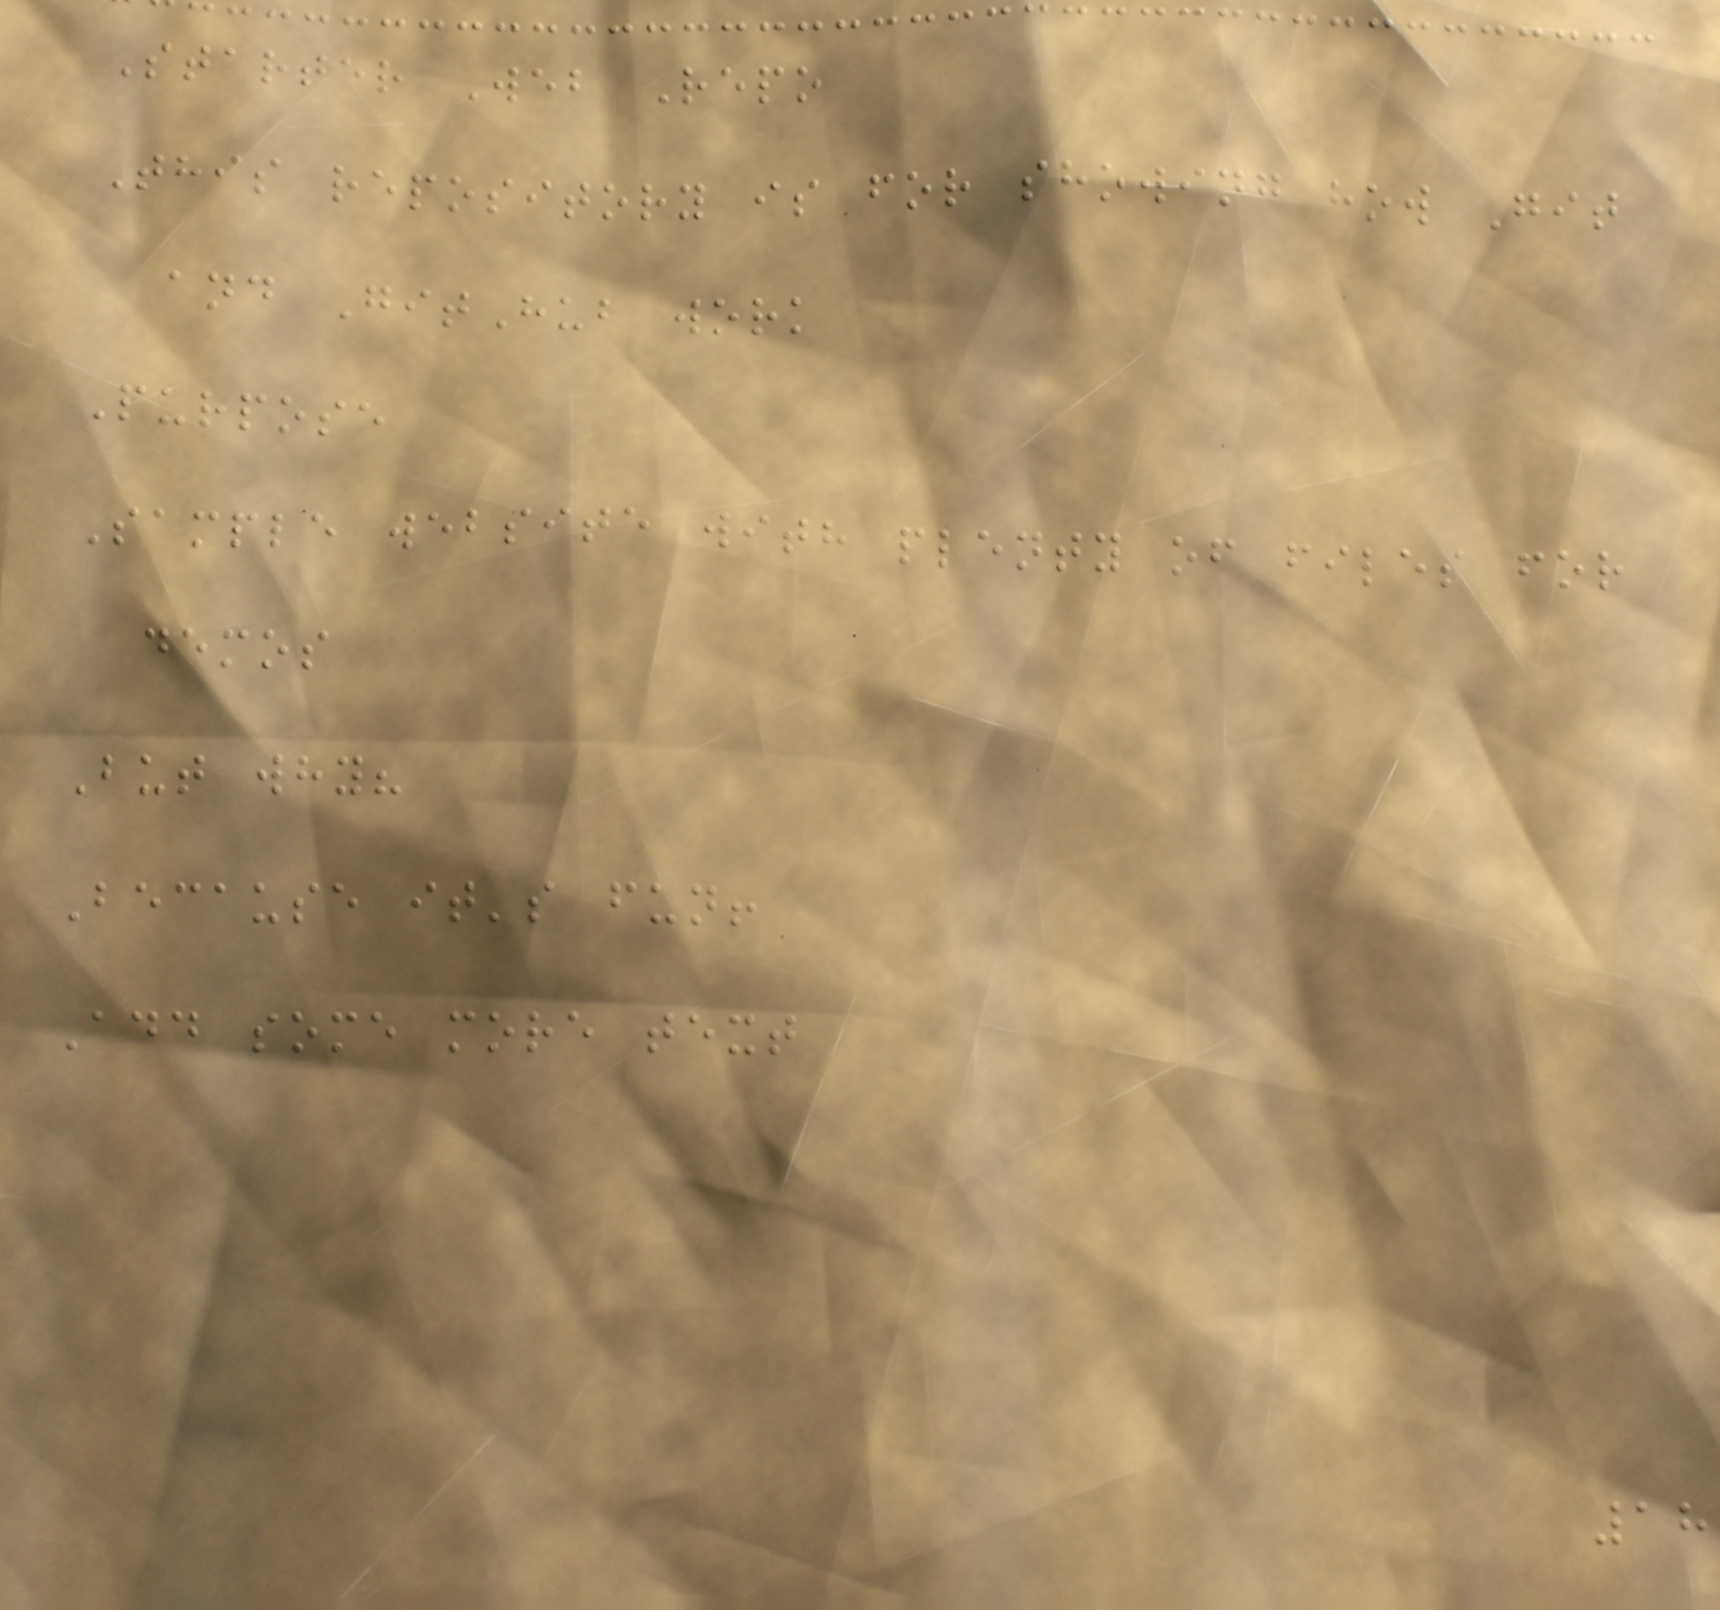Starter Web Repo
This repository is for showing how Git
and GitHub work
Purpose
Sample website with plenty of files for
demos
But why?
Because it's fun!
Add some more text
18
